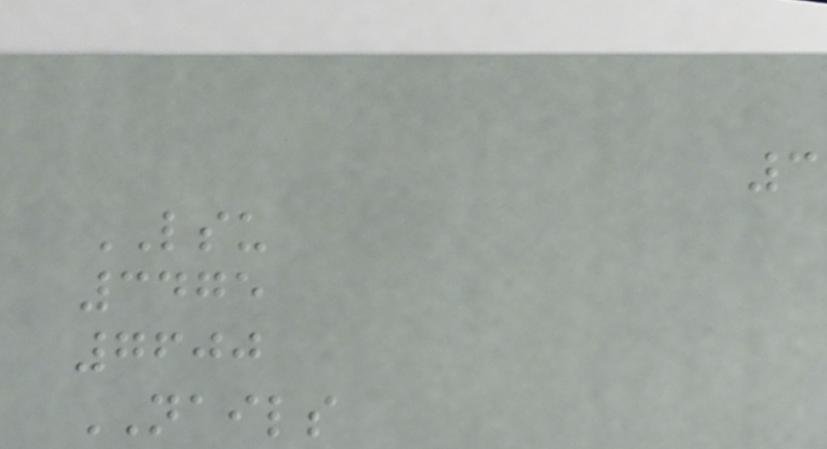3
LSU
3475
7600
NAILS
